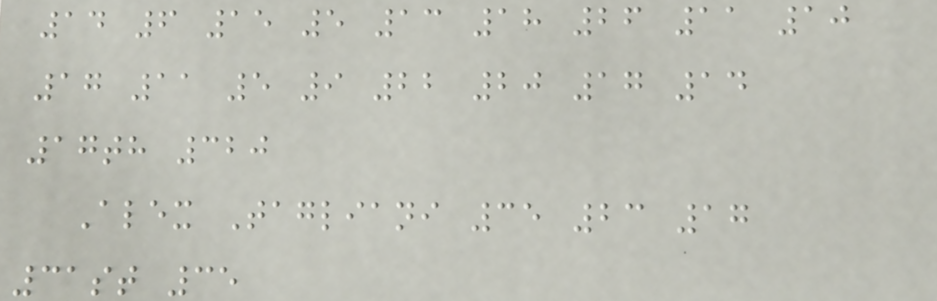14 6 15 5 13 18 26 11 10
17 11 5 9 22 20 17 14
17th 320
Alex Tagliani 35 23 17
31st 35
